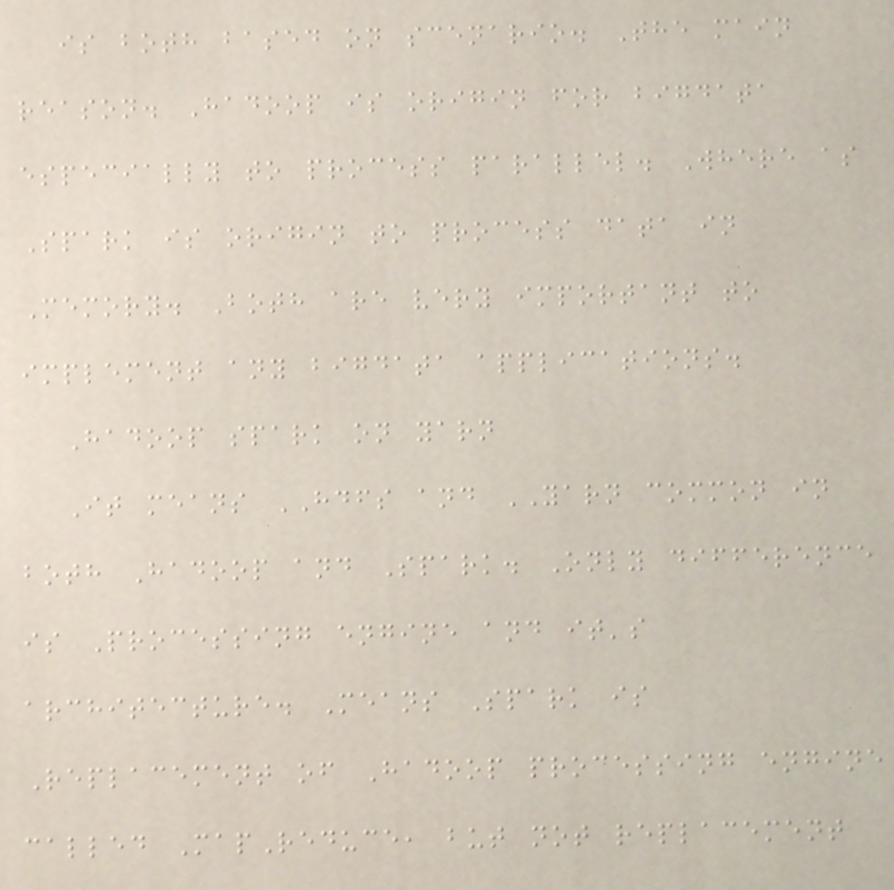is both based on scenario. The main
reason. Hadoop is origin for bigdata
especially to process parallel. Where as
Spark is origin to process data in
Memory. Both are very important to
implement any bigdata applications.
Hadoop spark on yarn
It means HDFS and YARN common in
both Hadoop and Spark. Only difference
is Processing engine and it's
architecture. Means Spark is
Replacement of Hadoop processing engine
called MapReduce, but not replacement
